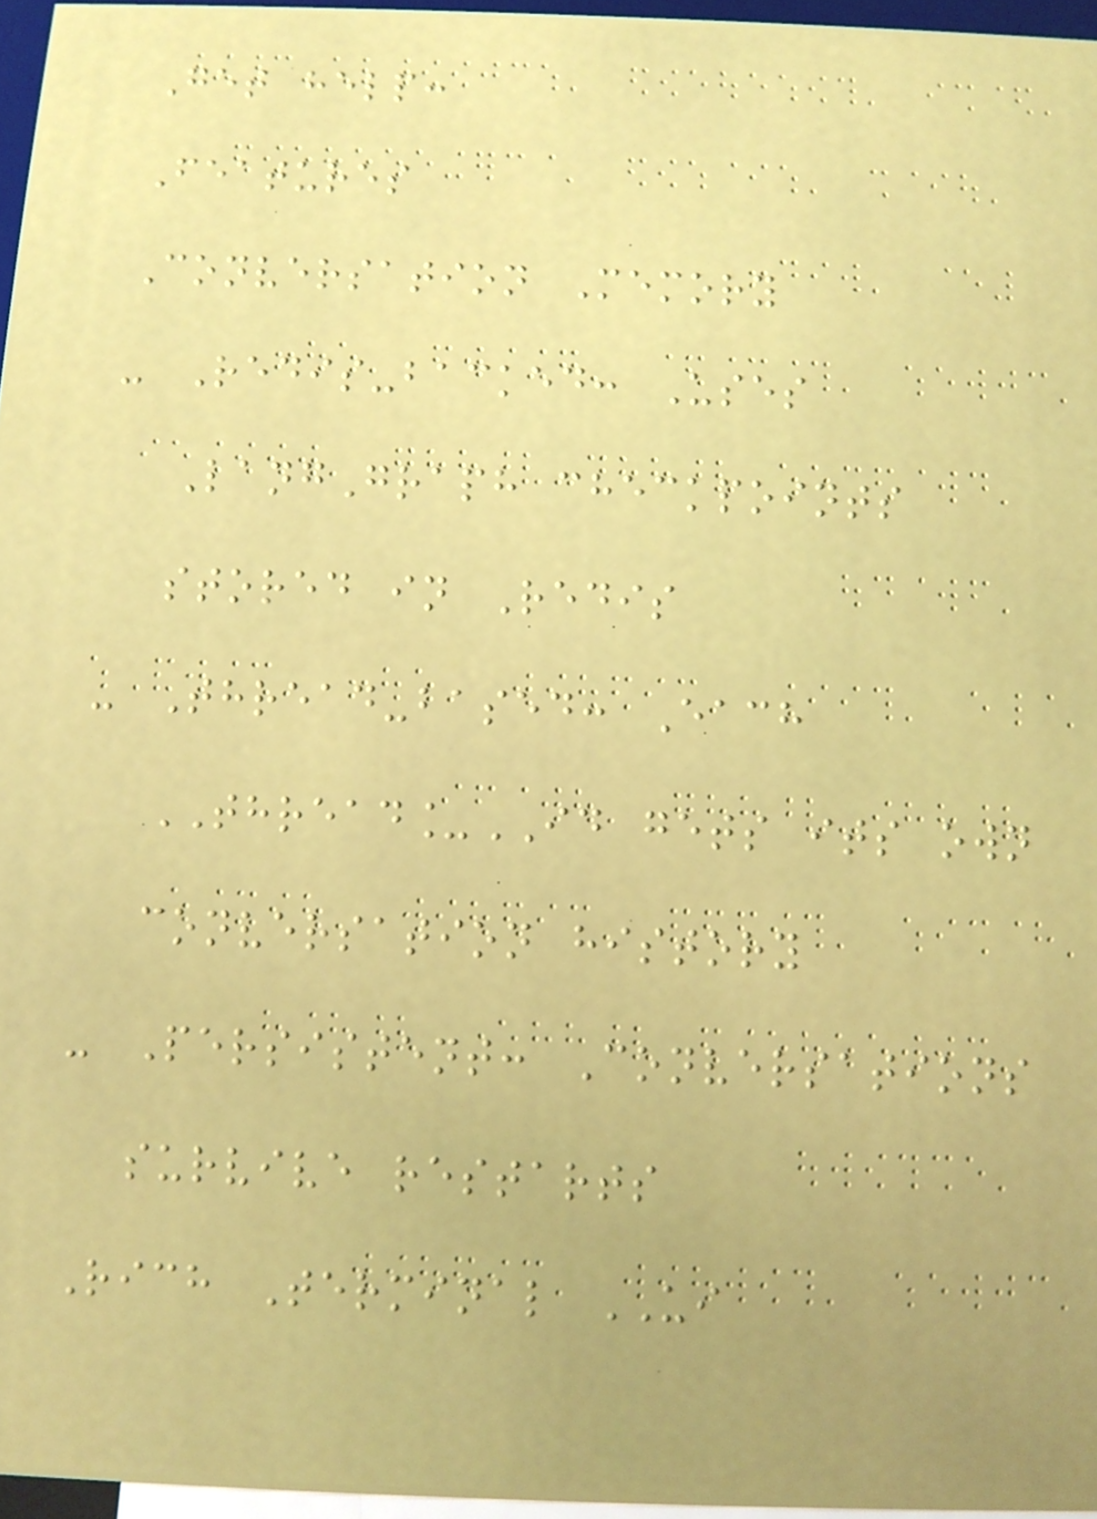Get help:
Features
Conversation Memory
- Redis-backed: Uses
LangGraph checkpoints
stored in Redis
- Thread-based: Each
THREAD_ID gets its own
conversation history
- Persistent: Conversations
survive restarts
Rich Terminal UI
